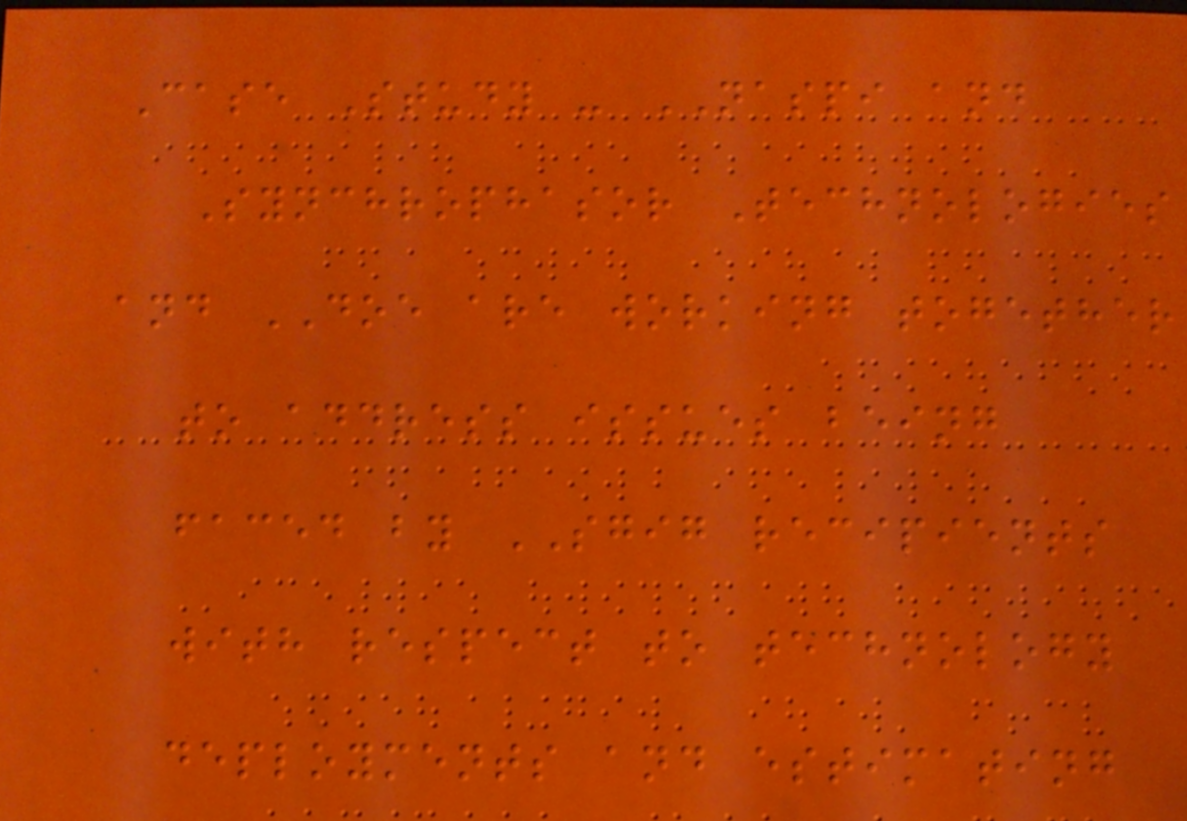Case Study - NASPI and
Synchrophasor Technologies
and DOE are working together
to address issues being
faced by SGIG recipients
with respect to technology
deployments and estimating
